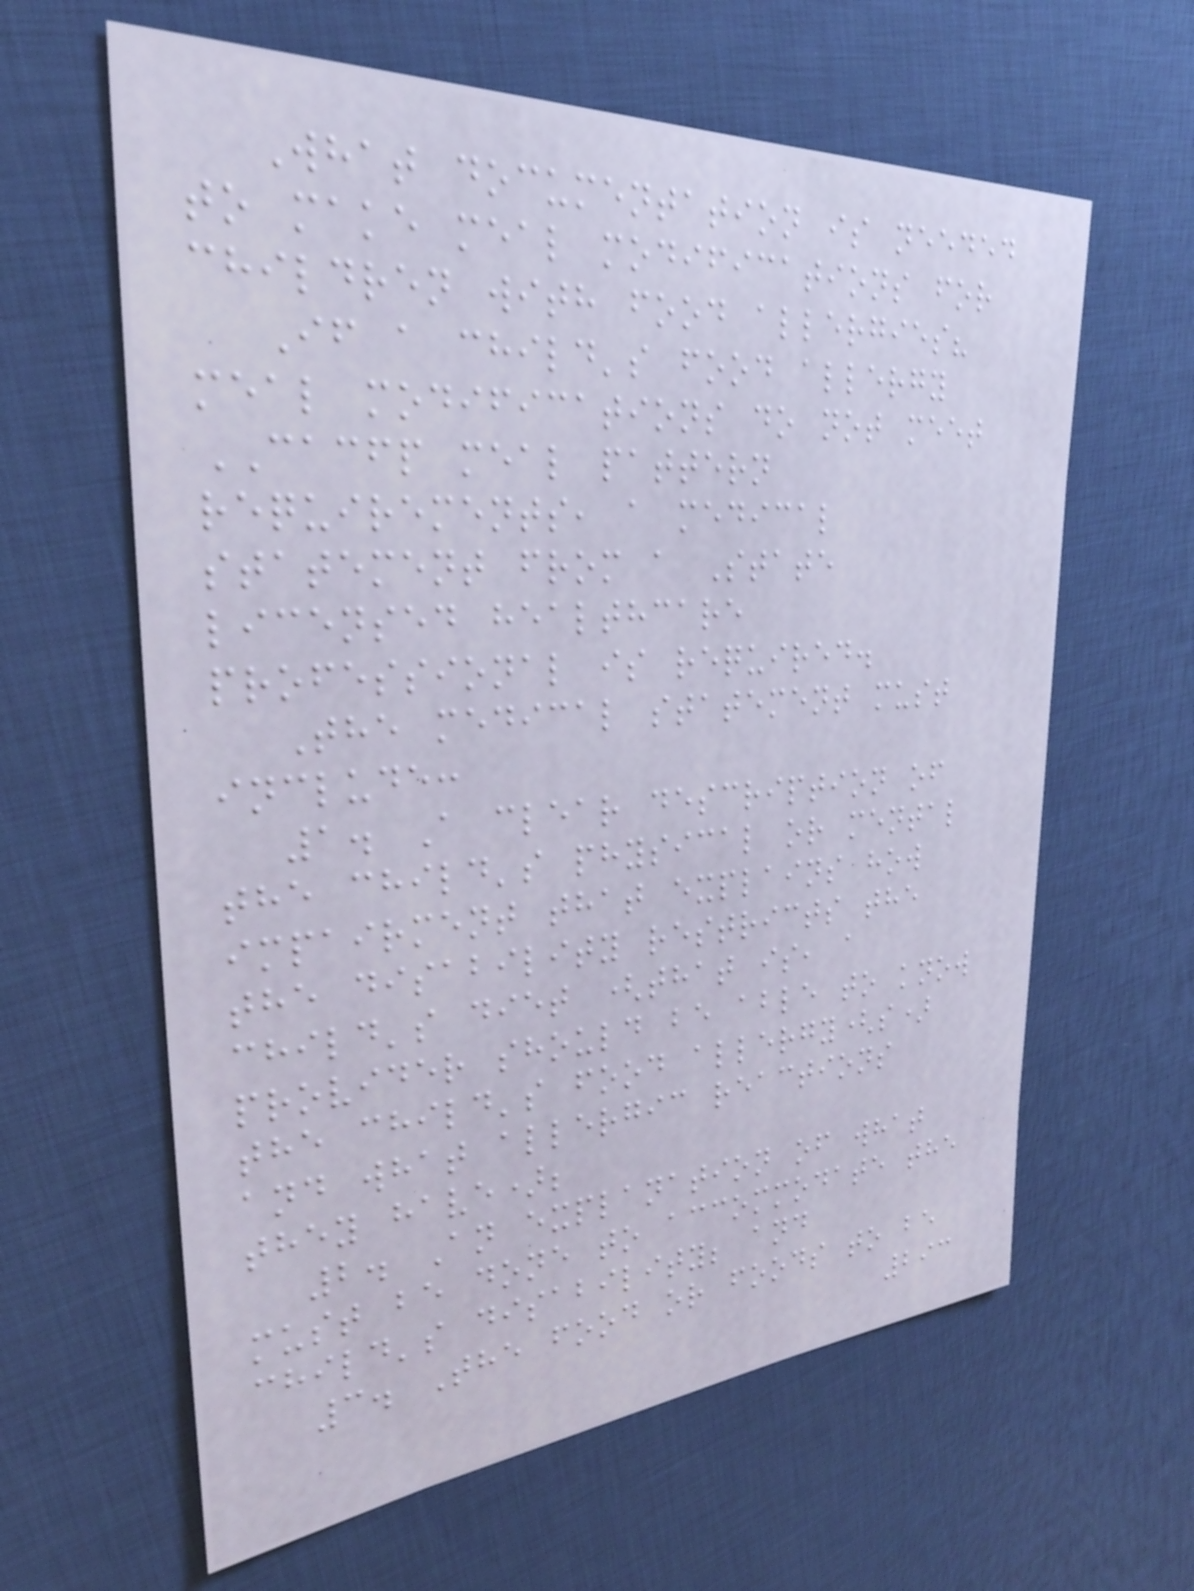What documentation is needed
to make meal modifications for
children with food allergies?
If a child's food allergy
meal modifications do not meet
CACFP meal pattern
requirements, a medical
statement from a State
licensed healthcare
professional is required.
The medical statement must
include:
1. A clear description of
the child's physical or mental
impairment that explains how
the disability restricts the
child's diet (that is, a
provider should be able to know
the child's food allergy(s)
and what allergic reactions
they have);
2. An explanation of what
must be done to accommodate the
child's disability; and
3. The food or foods to be
293
